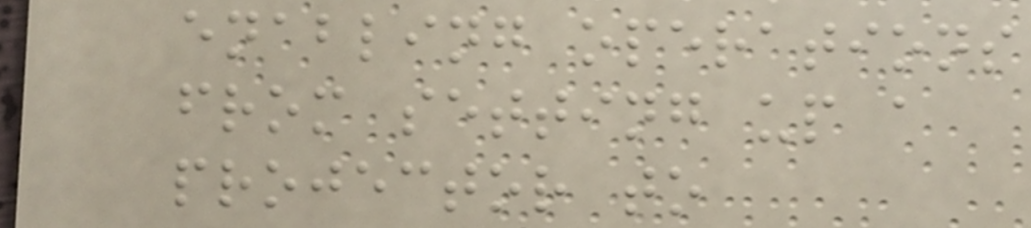enabling operations
from setting up a
projector to
